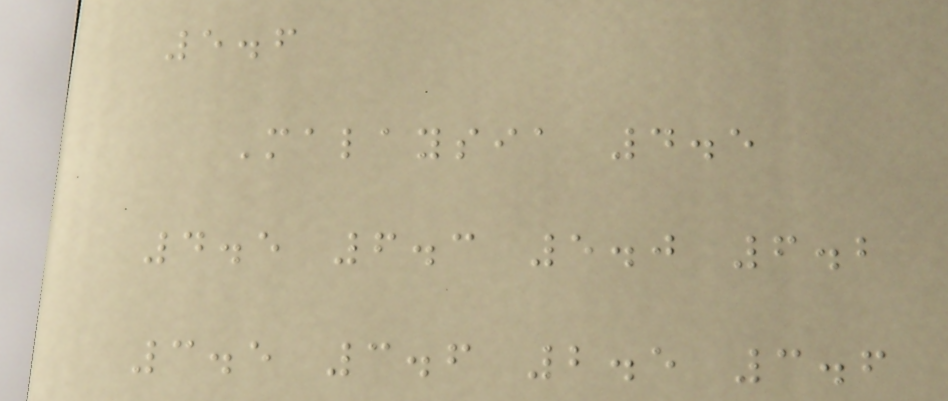5.6
Malaysia 4.5
4.5 6.3 5.0 6.2
3.5 3.6 2.5 3.6
